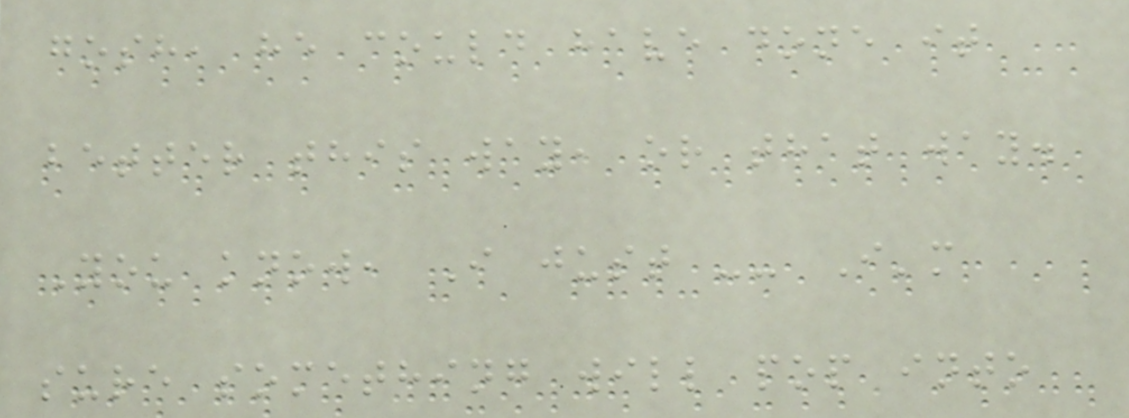gosh, he could have done it
better this way, or that way.
You know, I just -- I'm
sure something will pop into
